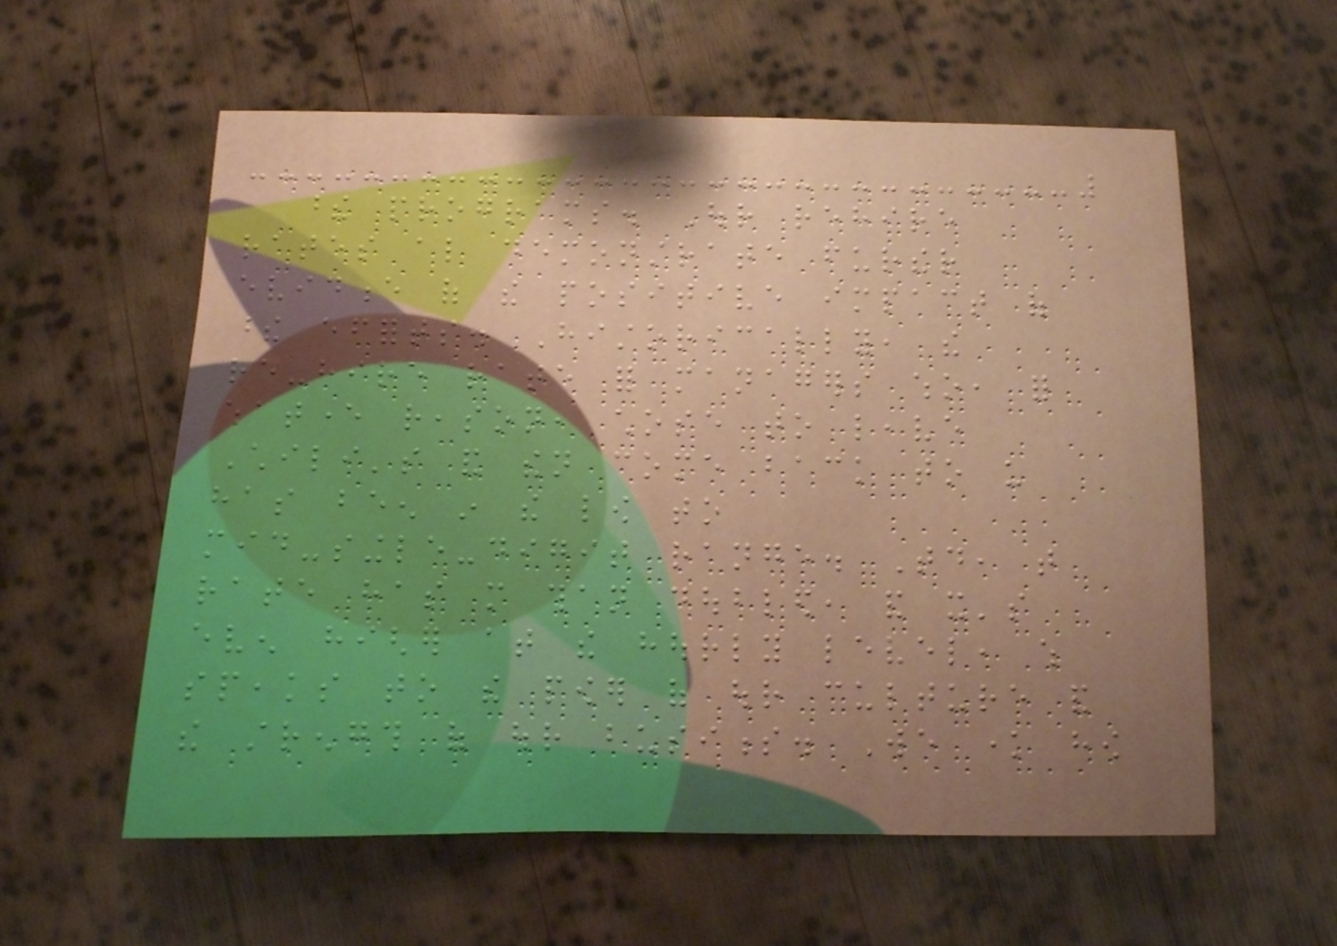these programs. Our rehire
rates also demonstrate further
evidence of the positive impact of
these efforts. Historically, the
re-hire rate for managers who, for
whatever reason, chose to leave
Chili's and then come back to us
has been in the low to
mid-single-digit range. Today, that
rate has more than doubled, and it's
even higher at the hourly level, which
speaks to the power of our culture and
the strength of our business. We know how
